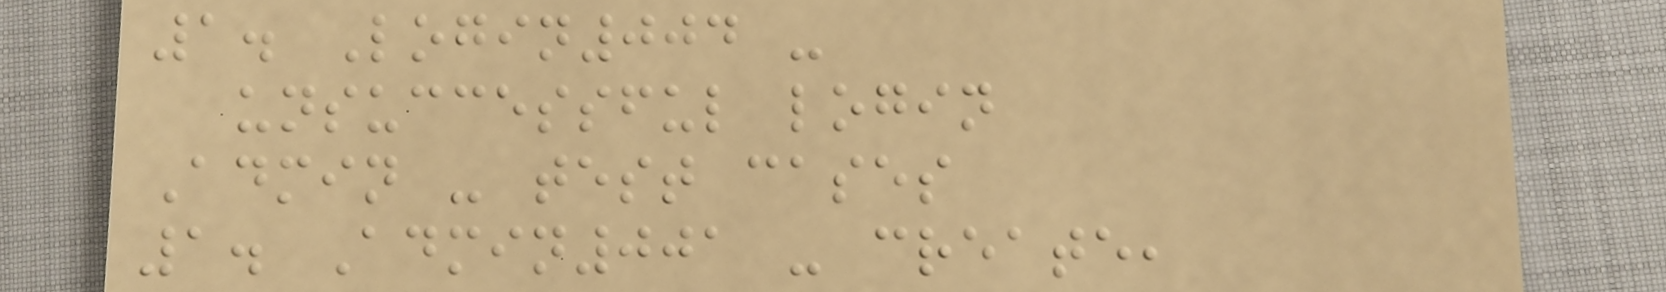1. Login004 -
unsuccessful login
Admin - test cases
1. Admin001 - create,
